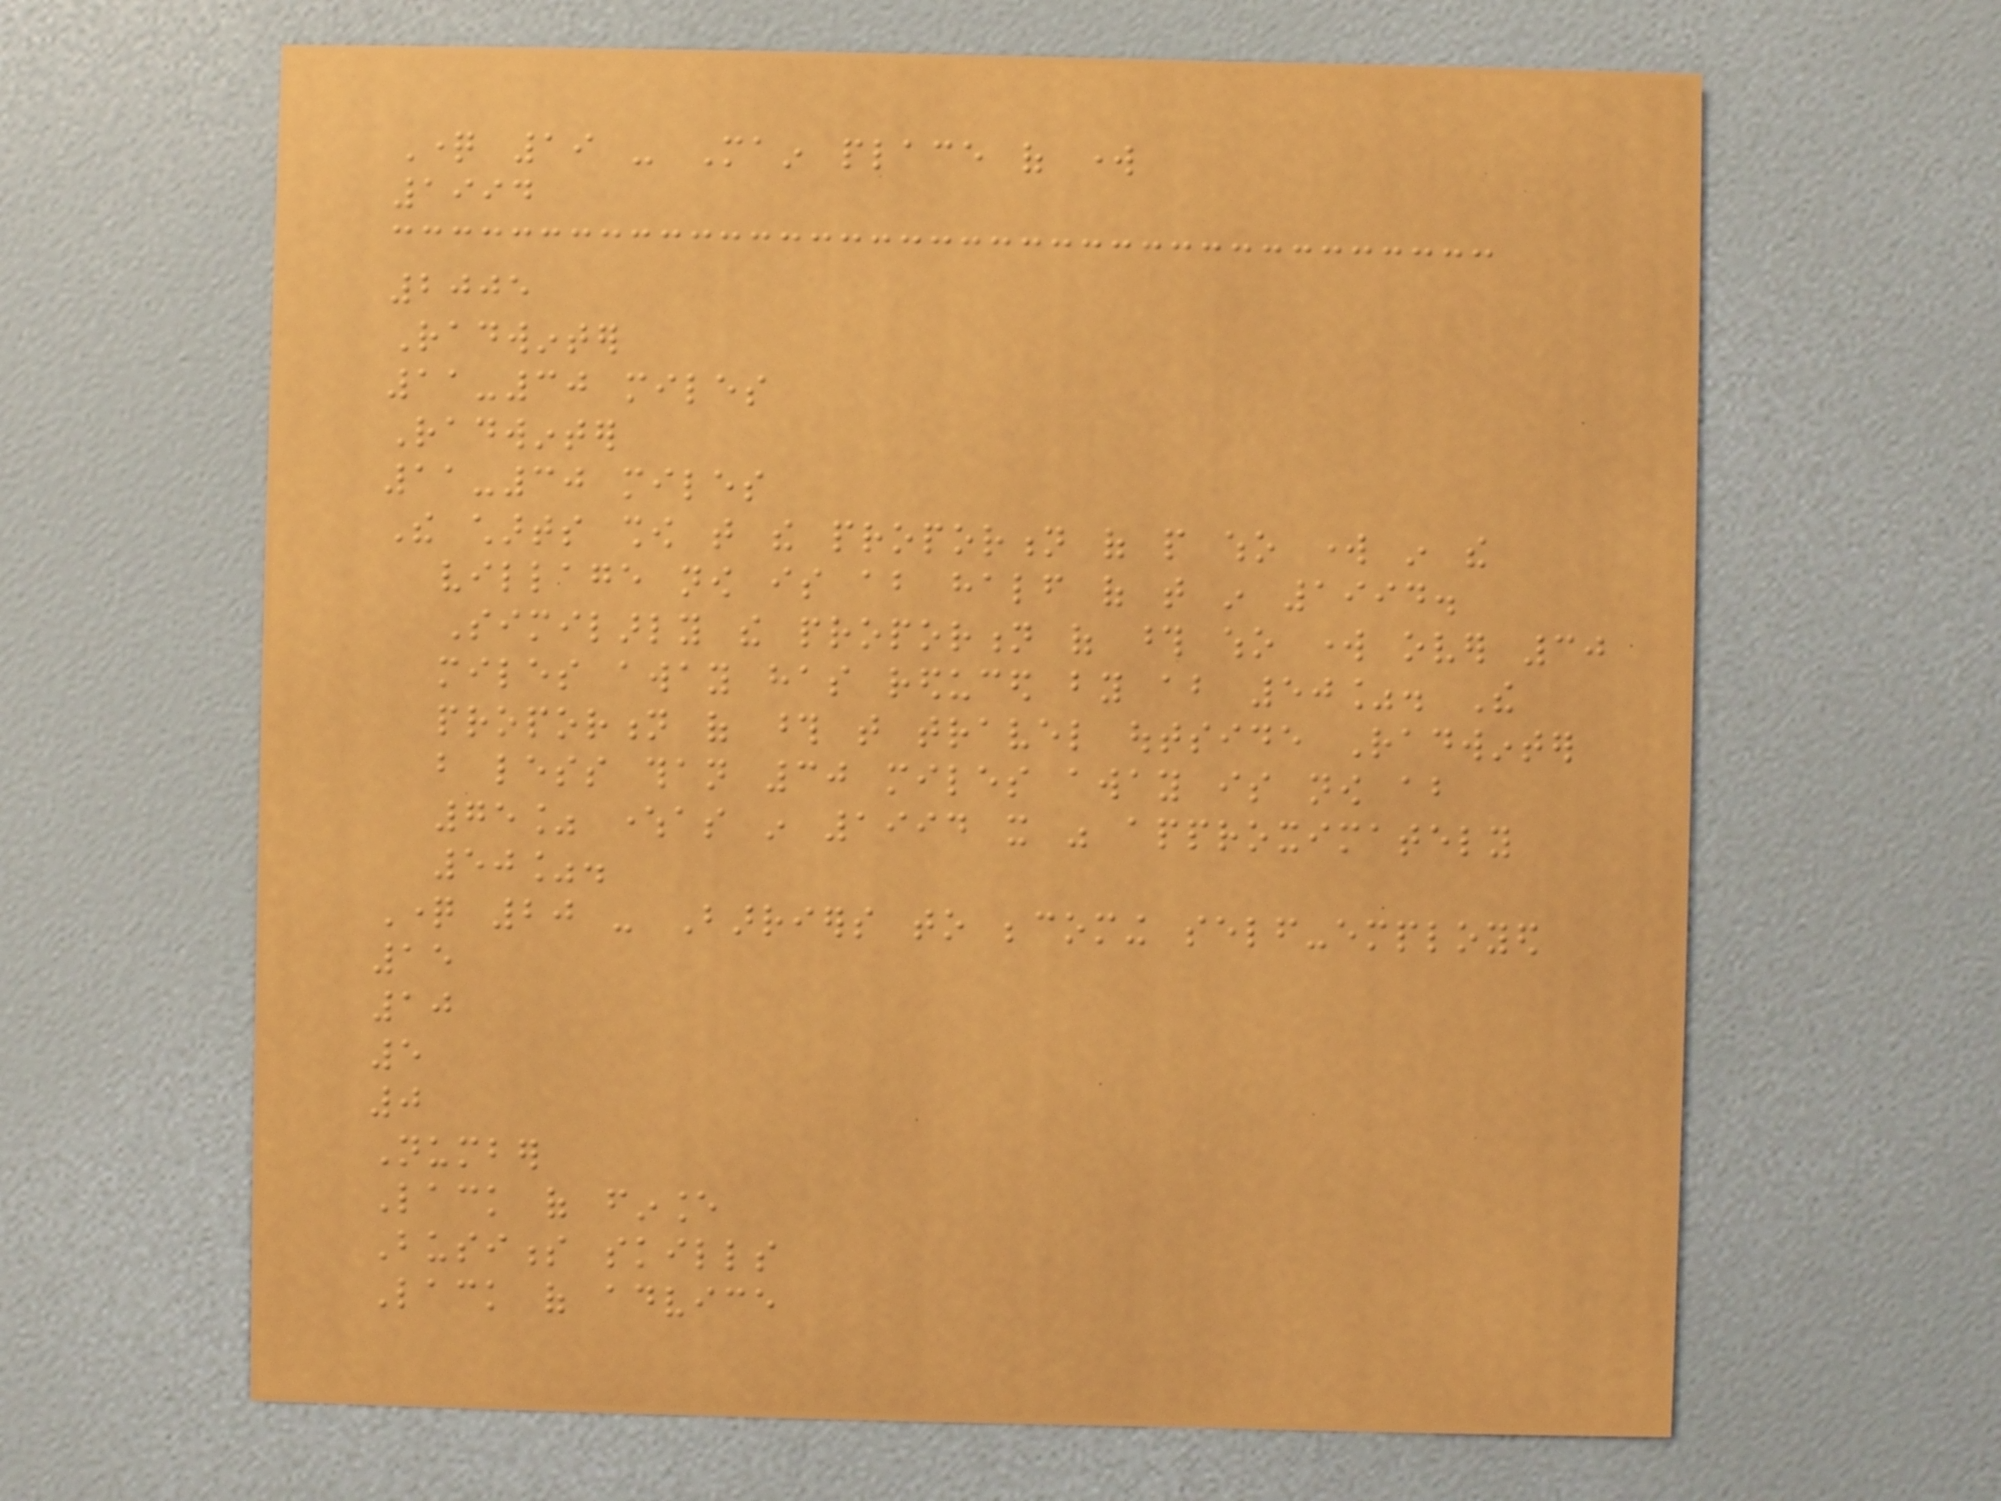Question 19 - Main place of work
1994
2005
Radwinter
11-30 miles
Radwinter
11-30 miles
The charts show that the proportion of people who work in the
village now is about half of that in 1994.
Similarly the proportion of those who work over 30
miles away has reduced by about 50%. The
proportion of those that travel outside Radwinter
but less than 30 miles away is now about
75% whereas in 1994 it was approximately
50%.
Question 20 - Barriers to becoming self-employed
15
10
5
0
Number
Lack of finance
Business skills
Lack of advice
